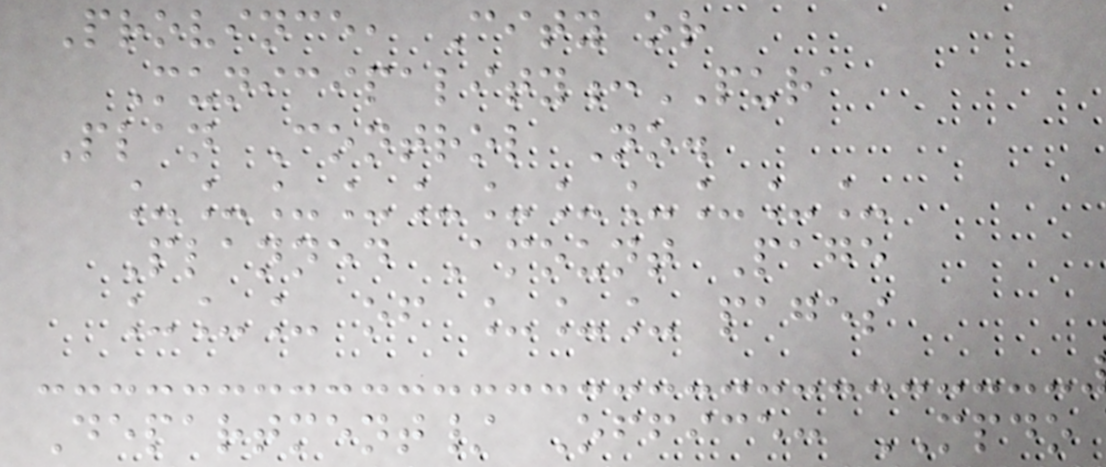Province, City or
Municipality:PURA
Plan Control No.
___________
Planned Amount Page
___ of ___ pages
Department/ Office: MPDO
